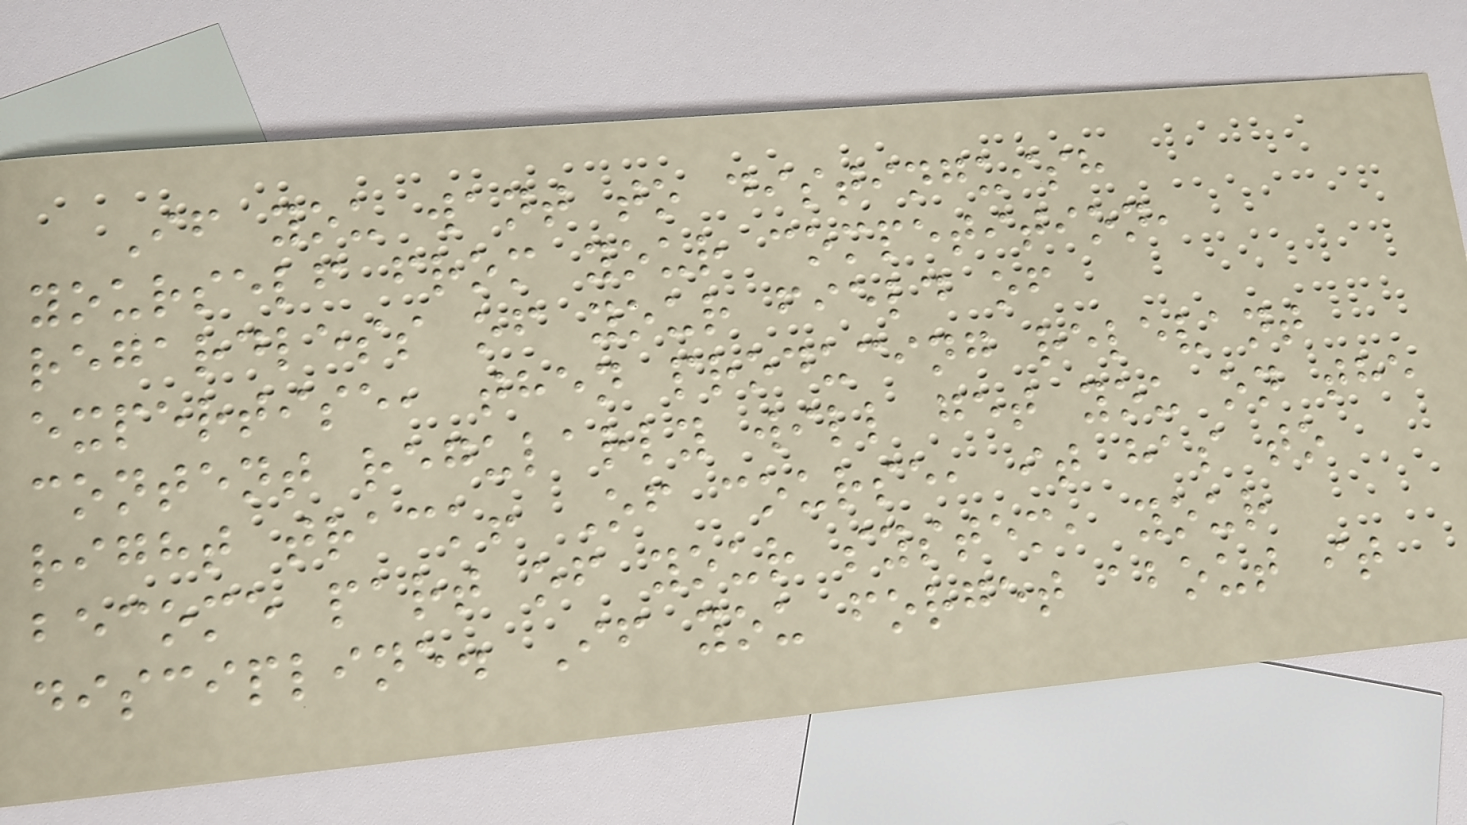If you want to distinguish
yourself from your competition,
regardless of your field of
expertise, then producing relevant
content regularly will get you on the
right track! Of course, it has to
become part of your system, your
discipline. If you forget about it
